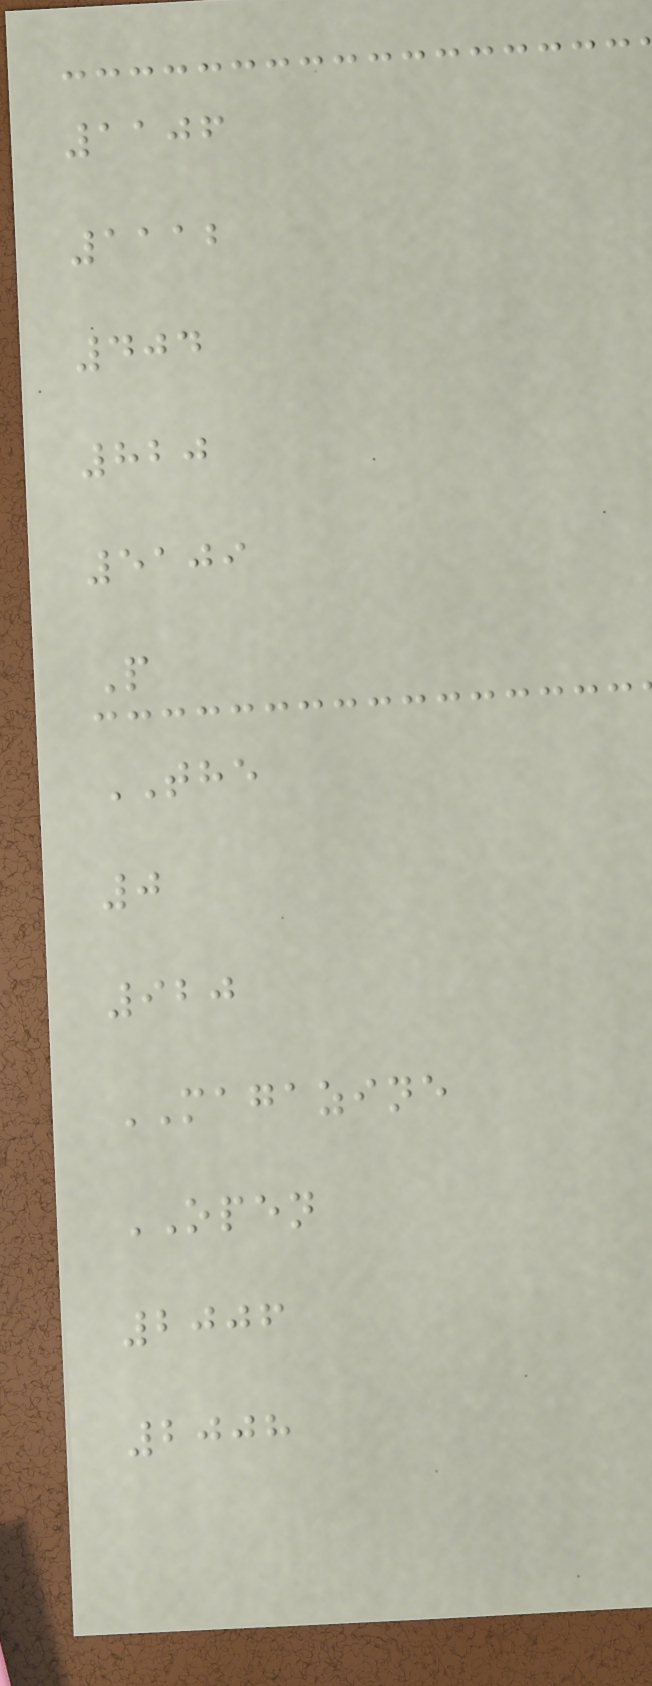1106
1112
404
820
5109
P
THE
0
920
MAGAZINE
OPEN
2006
2008
